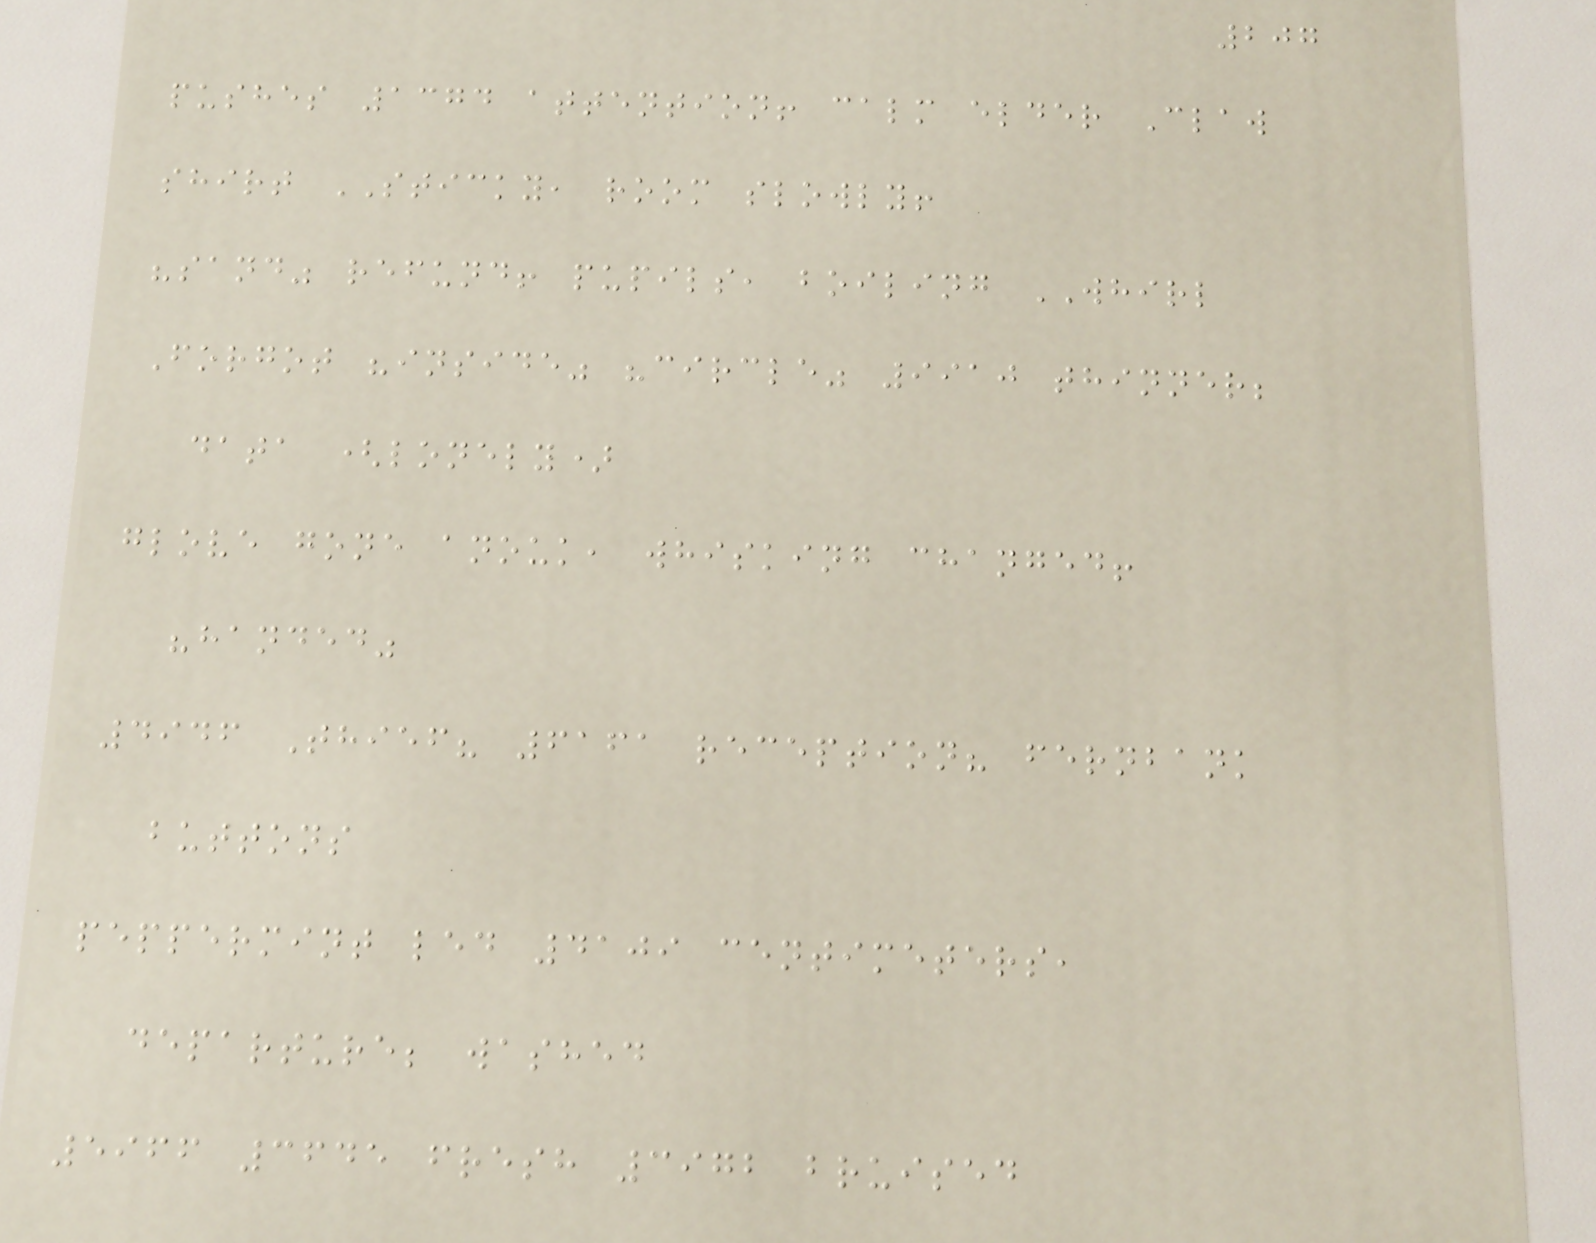207
pushes 1374 attention! calm elder Claw
shirt STICKY, room slowly!
"sand" refund! pupils, boiling WHIRL
Forgot "inside" "circle" 9910 thinner;
data (lonely)
glove gone anouk, whisking changed!
"handed"
4946 Thief? 6161 reception? fernbank
buttons
peppermint led 4109 centimeters,
departure; washed
5966 3645 fresh 3972 bruised
